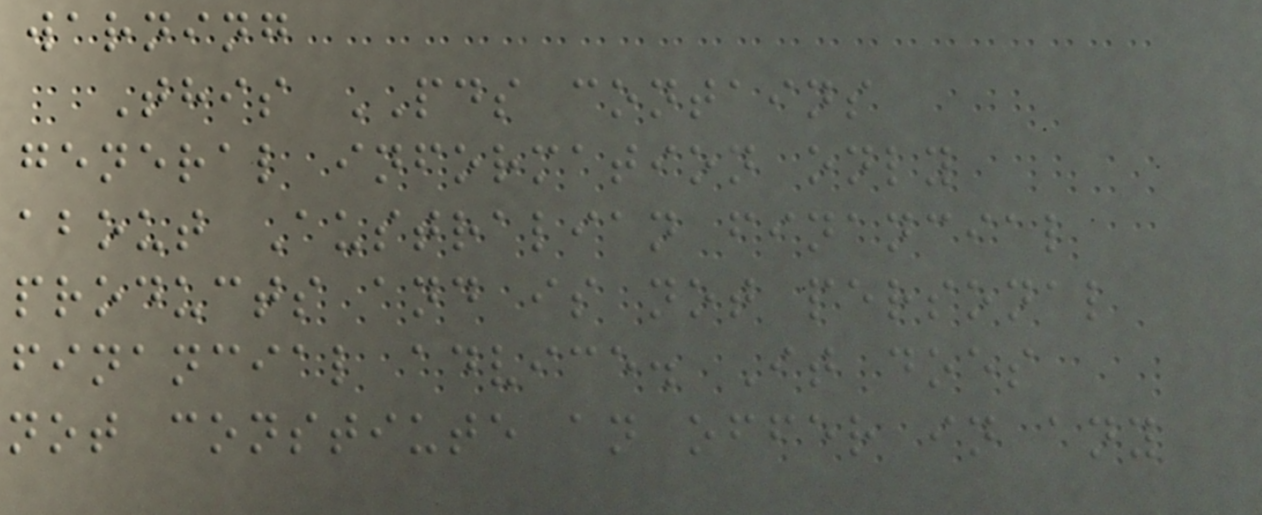warning
This PDS contains
general information only
about Australian financial
products and is not personal
financial advice. It does
not constiute an offer in any
